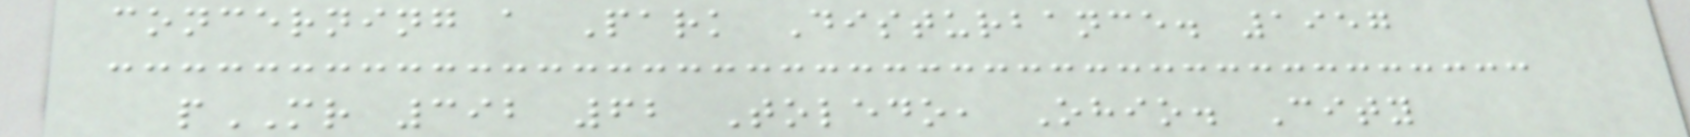concerning a Park Disturbance. 1957
pMR 392 62 Toledo, Ohio. City
